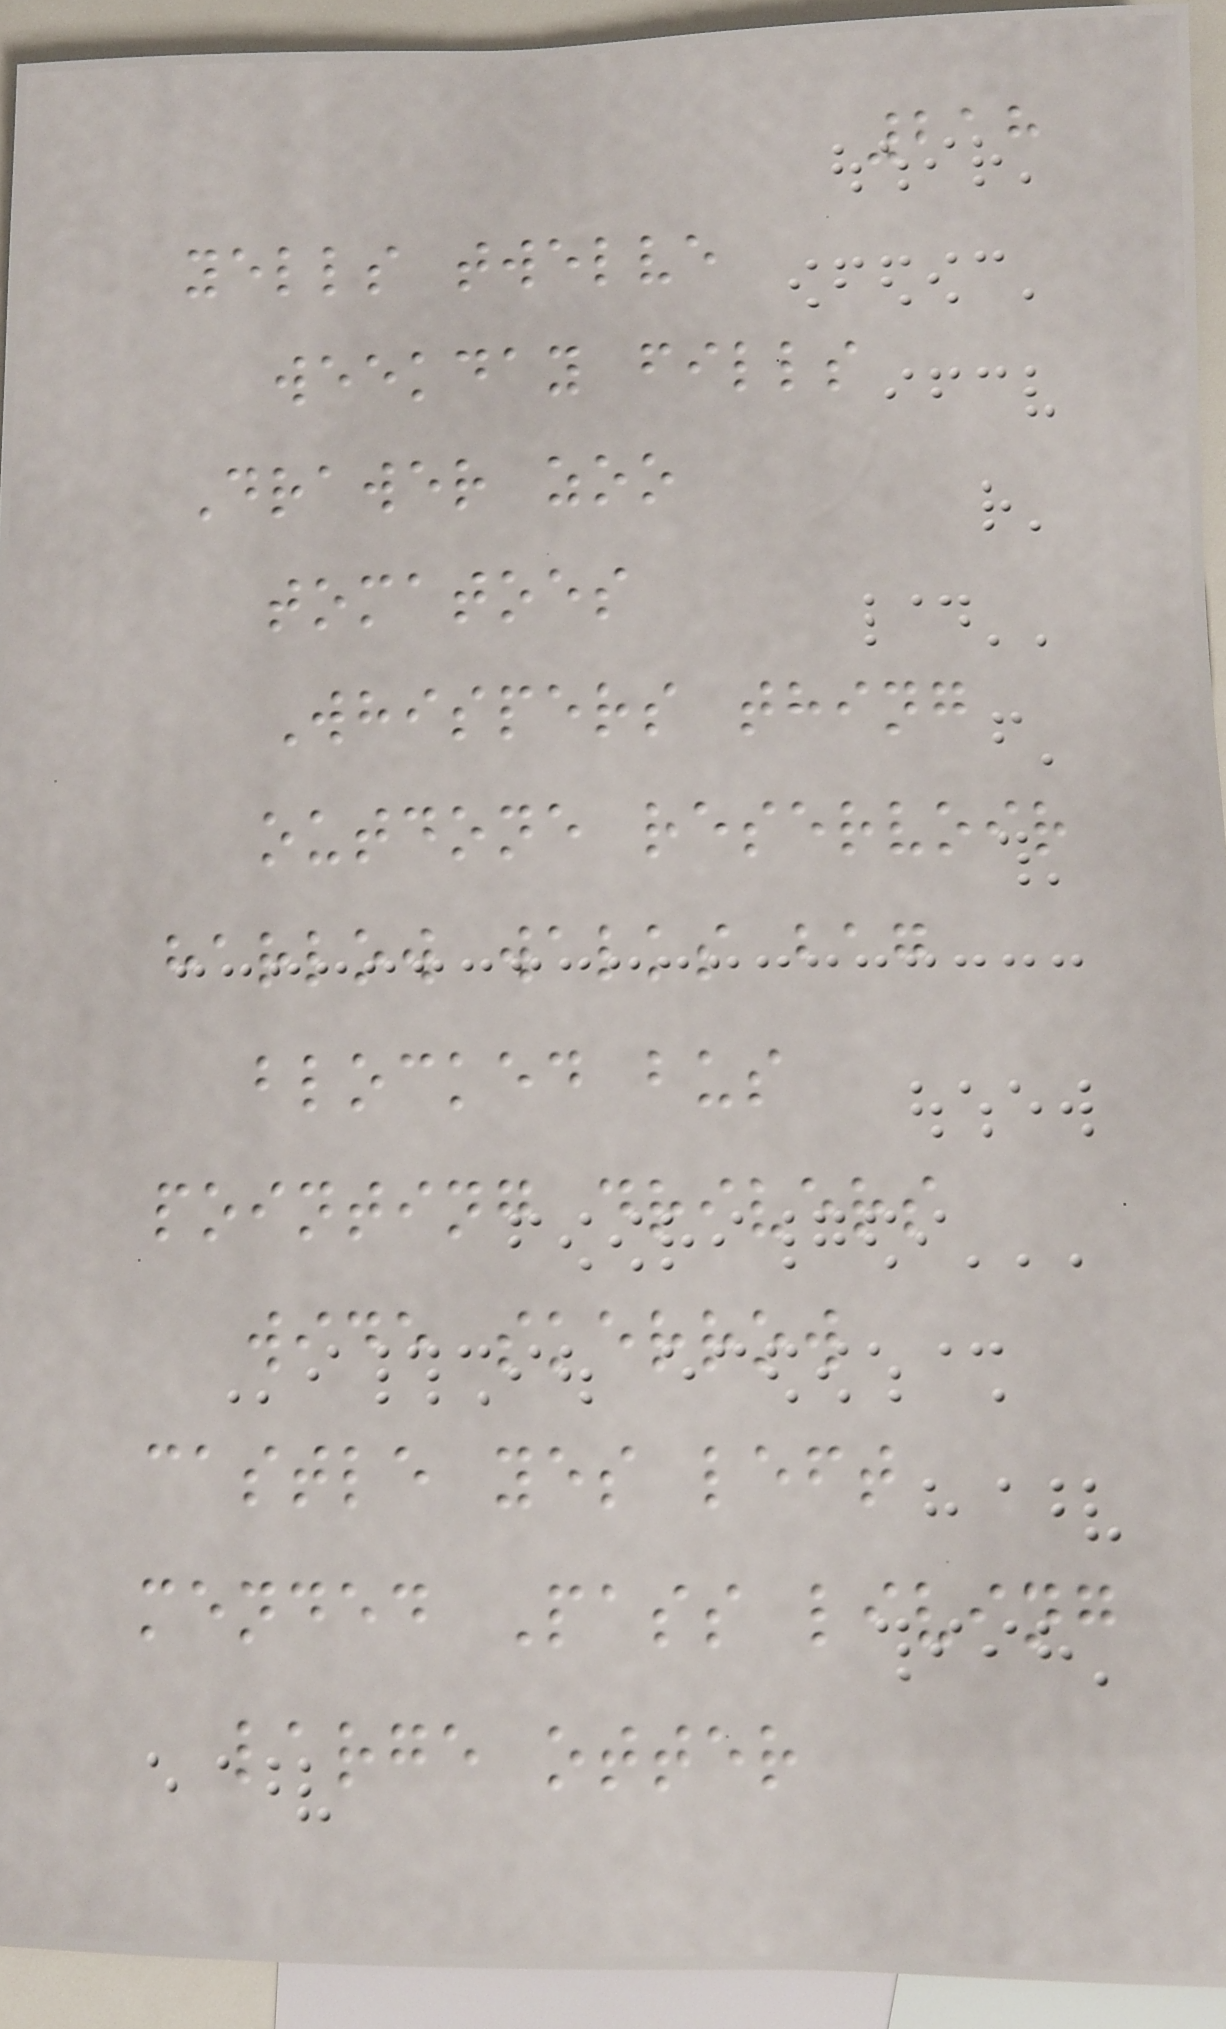218
yells twelve
weekday fills
Drawer zoo
tomatoes
Whispers thing
outdone reservoir
harlow walks bag
blocked bus
pointing drivers
wide skerrow
castle yes left
mended Pass living
large otter
